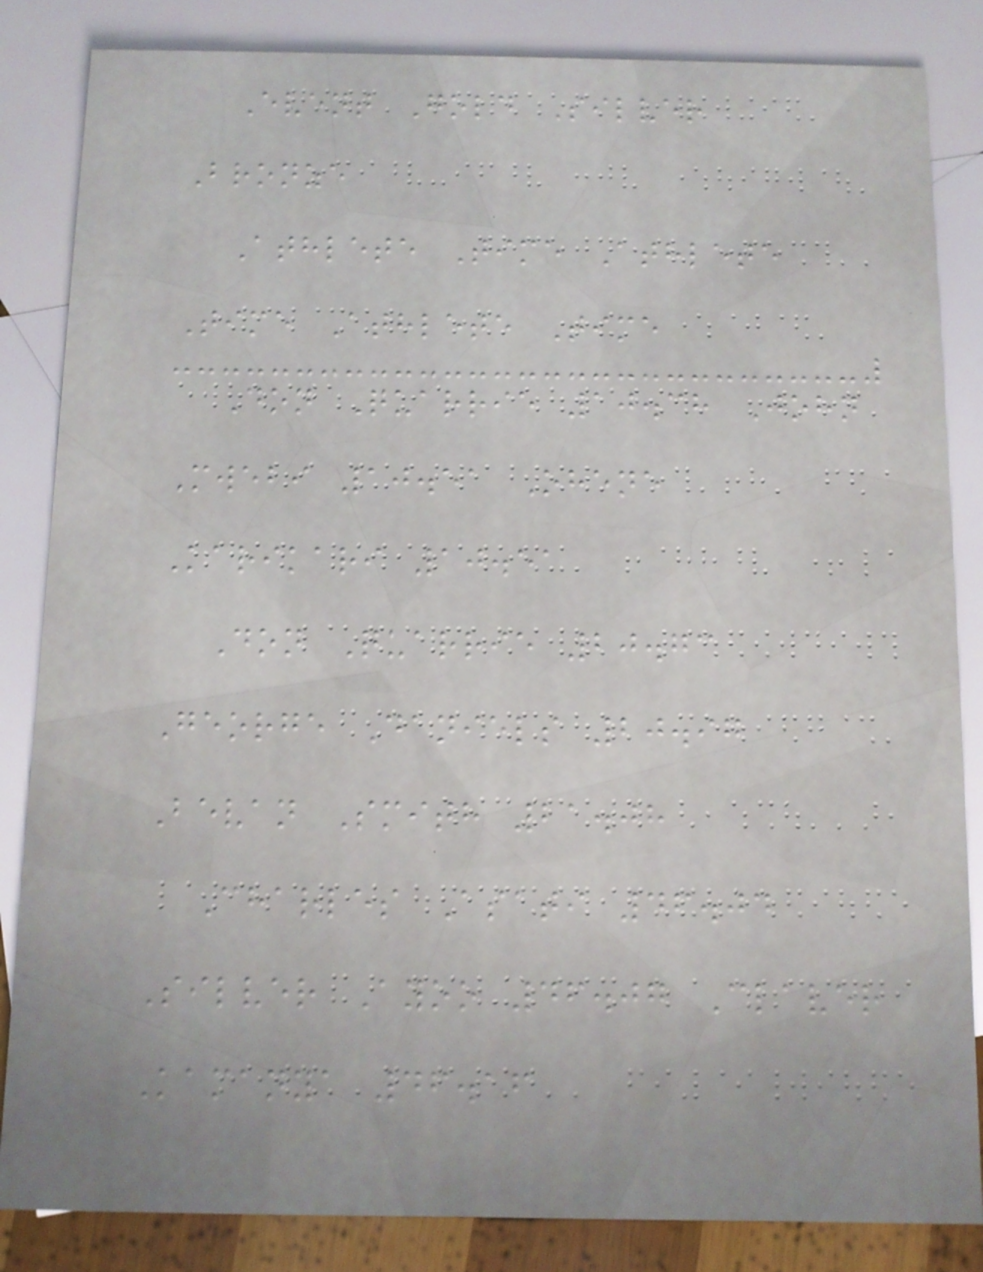Event Gold Silver
Bronze
Athlete Time Athlete
Time Athlete Time
Don Quarrie 10.38 John
Mwebi 10.51 Ohene
Karikari 10.51
Don Quarrie 20.73
George Daniels 20.97
Bevan Smith 21.08
Charles Asati 46.04
Silver Ayoo 46.07 Claver
Kamanya 46.16
